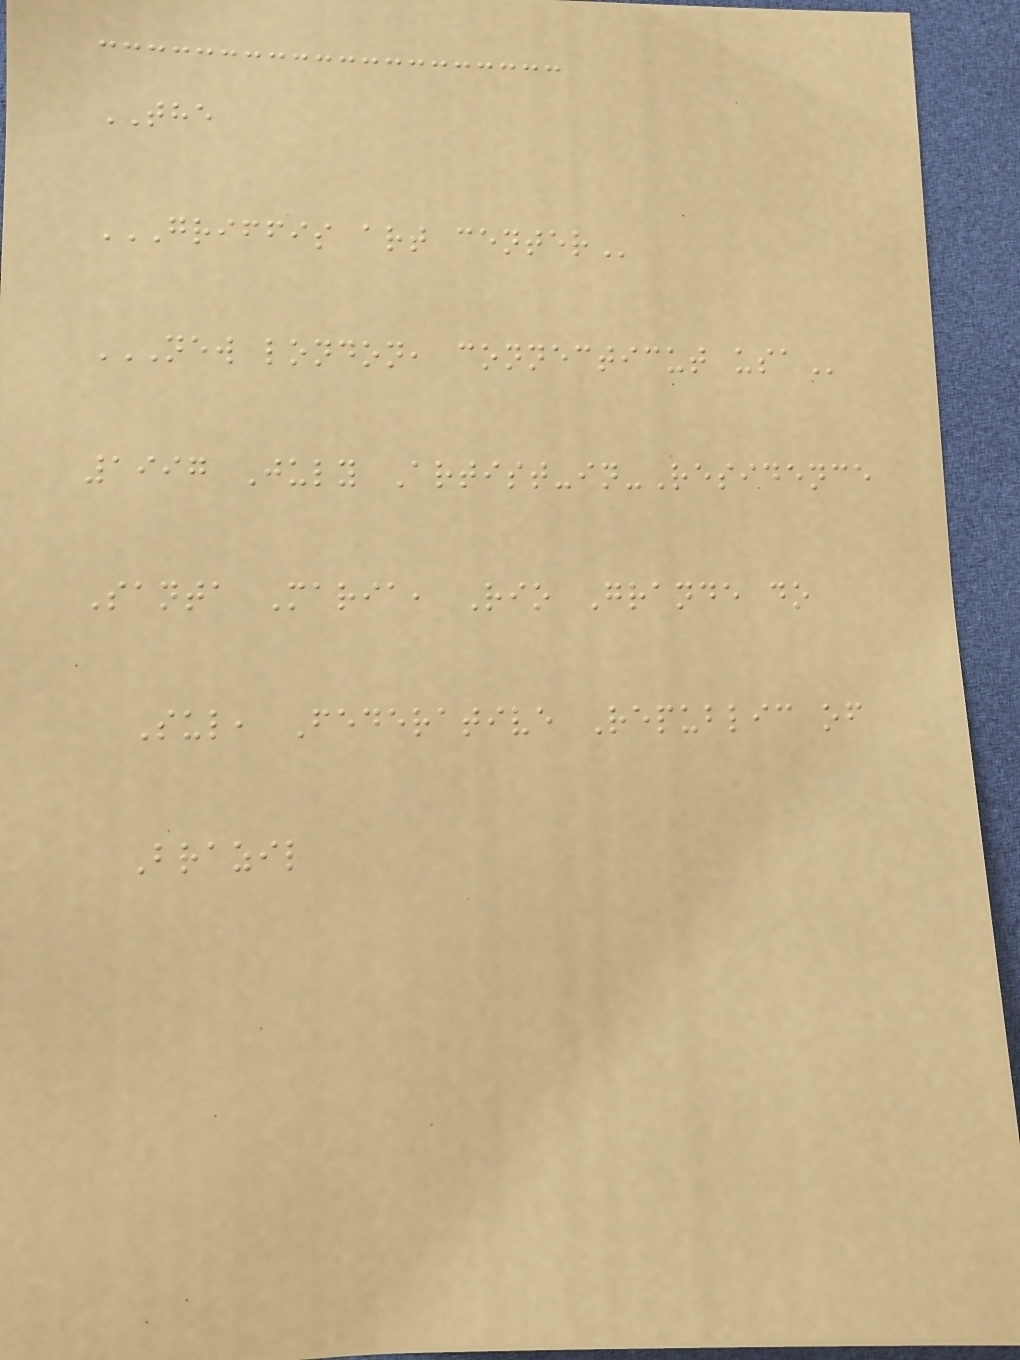THE
GRIFFIS ART CENTER
NEW LONDON, CONNECTICUT USA
1997 July Artist-in-Residence
Santa Maria, Rio Grande do
Sul, Federative Republic of
Brazil
